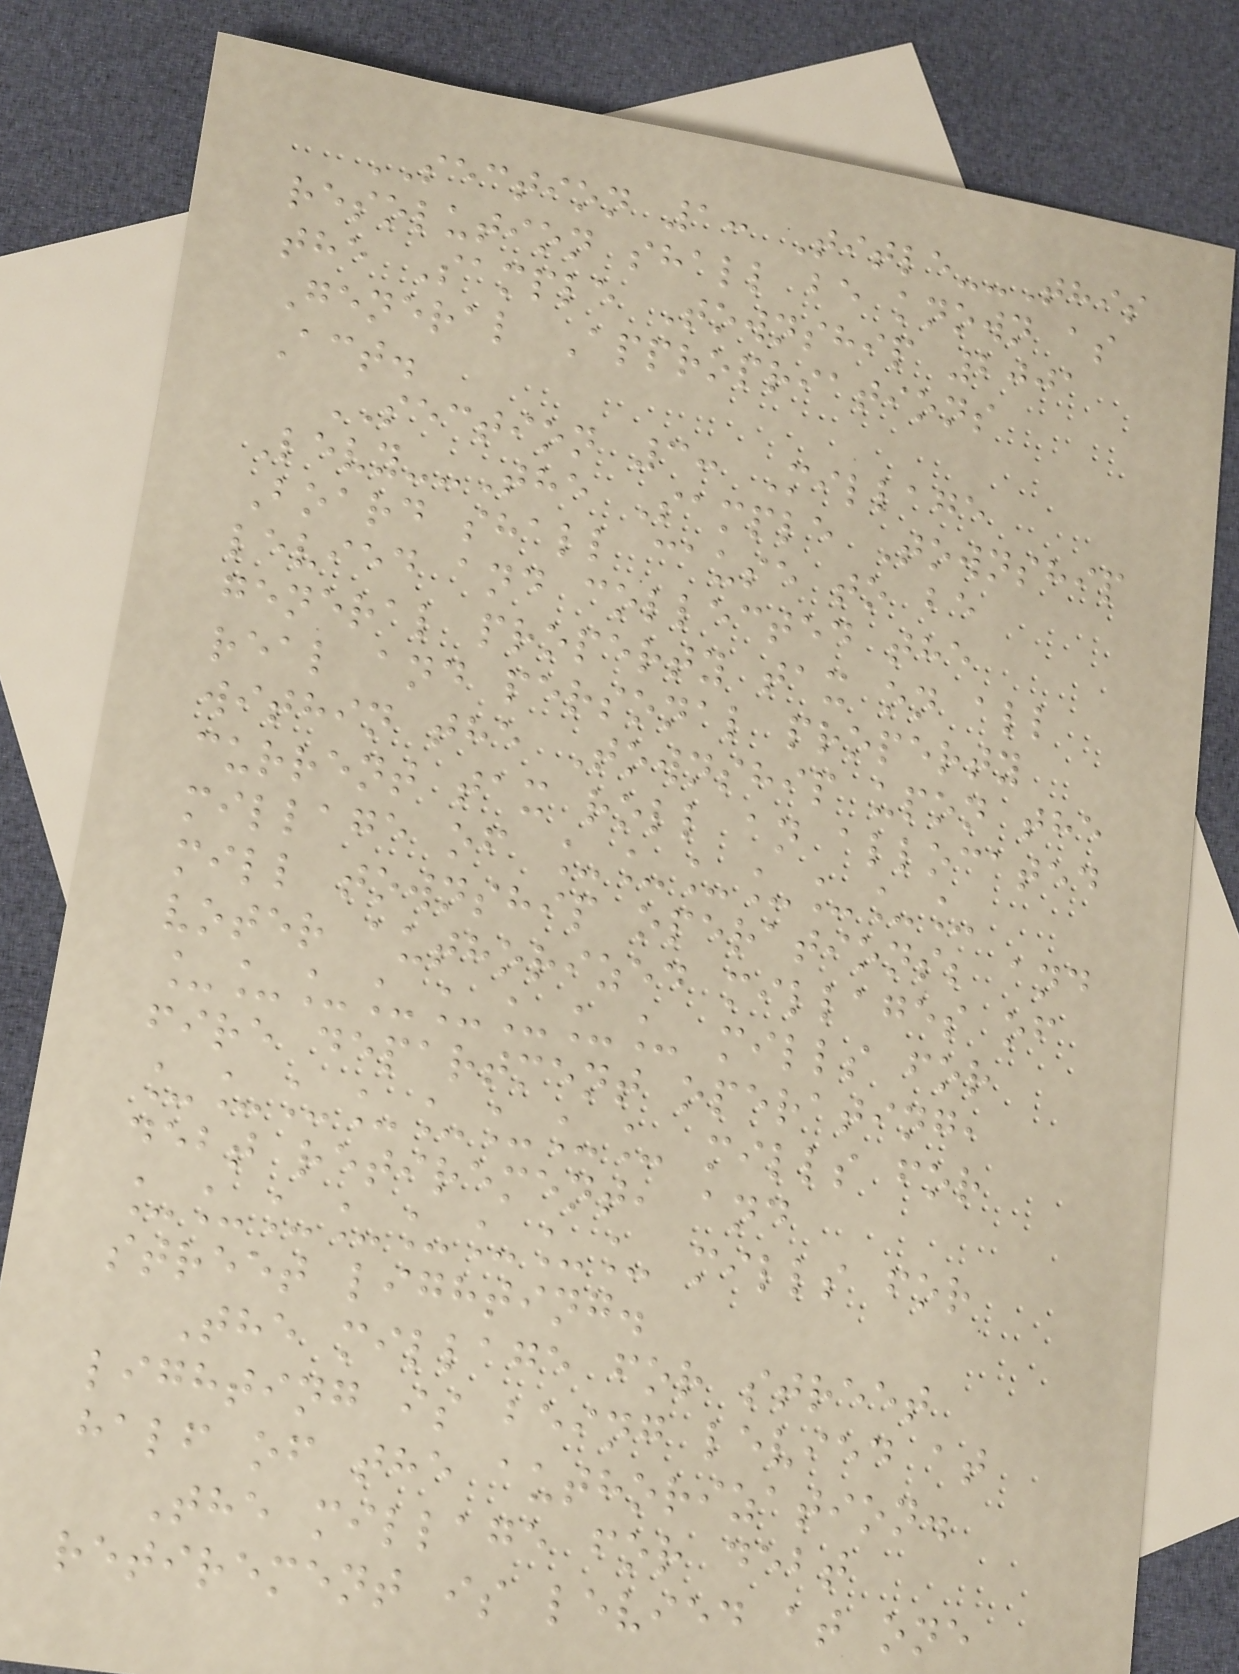SECTION 1: Title--This
resolution shall be known as
the Sample Township 2001
General Appropriations
Act.
SECTION 3: Millage
Levy--The Sample Township
Board shall cause to be
levied and collected the
general property tax on all
real and personal property
within the Township upon the
current tax roll an allocated
millage of _______
mill township operations; and
voter authorized millages of
________ mills for
fire department operating,
________ mills for
debt retirement, and
________ mills for
street lighting.
The millage for street
lighting is being levied at
half of the authorization.
The millage for debt
retirement is levied at one
